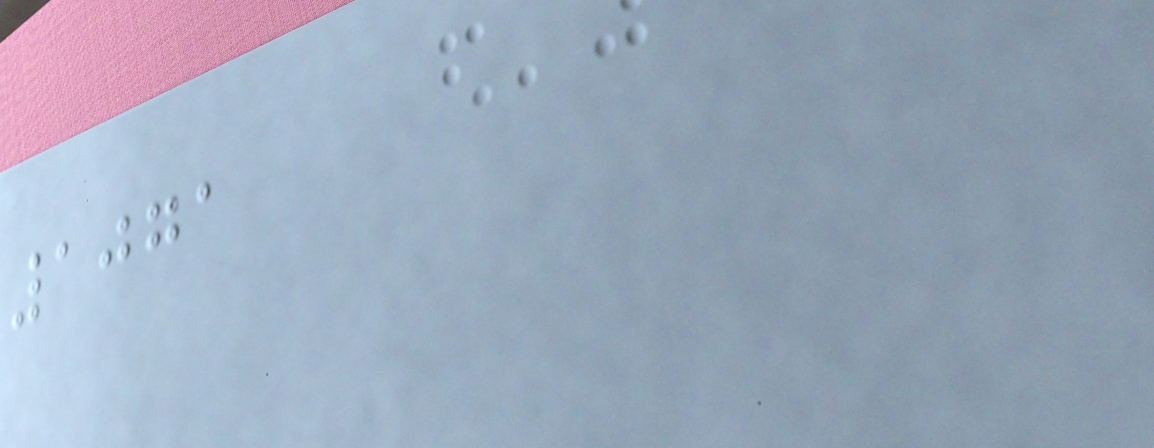1071
